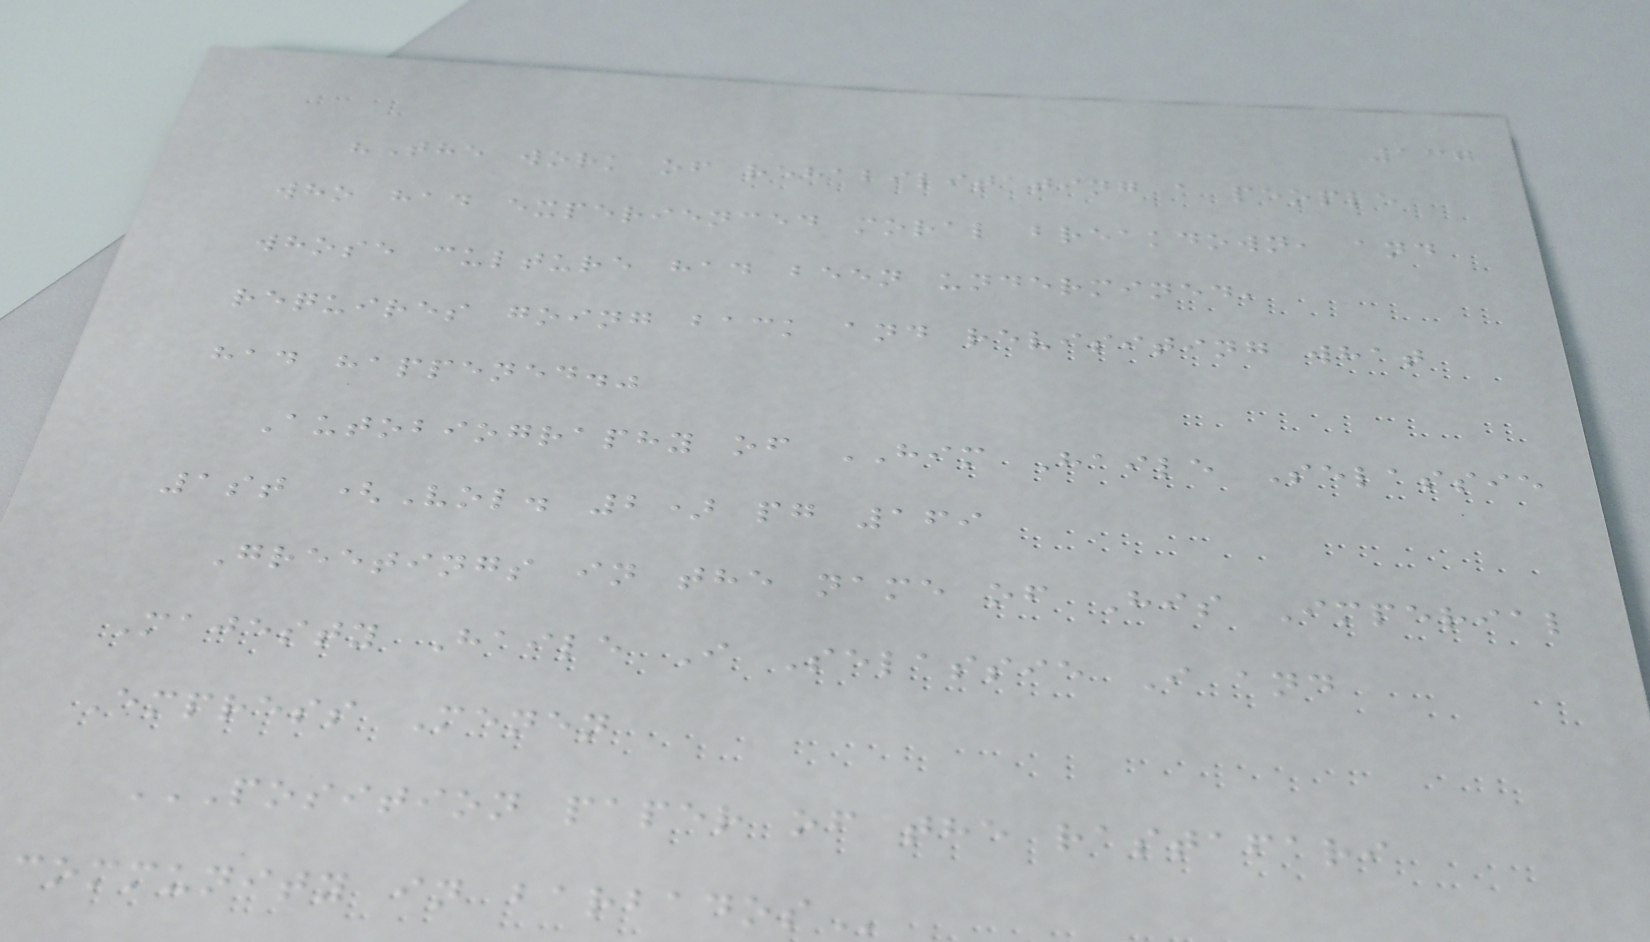137
"The work of rehabilitating a people
who had experienced moral breakdown, and
whose culture had been undermined,
requires going back and revisiting what
had happened."
Autobiography of HIM Haile Selassie
1st (Vol. 2) pg 169
Greetings in the name of His Imperial
Majesty Haile I Selassie I and
Empress Menen
POSITION PAPER OF THE RASTAFARI
COMMUNITY IN BARBADOS
